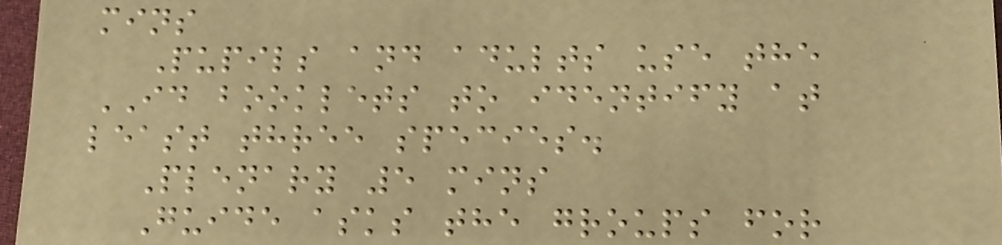mins
Pupils and adults use the
ID booklets to identify at
least three species.
Plenary 5 mins
Guide asks the groups for
